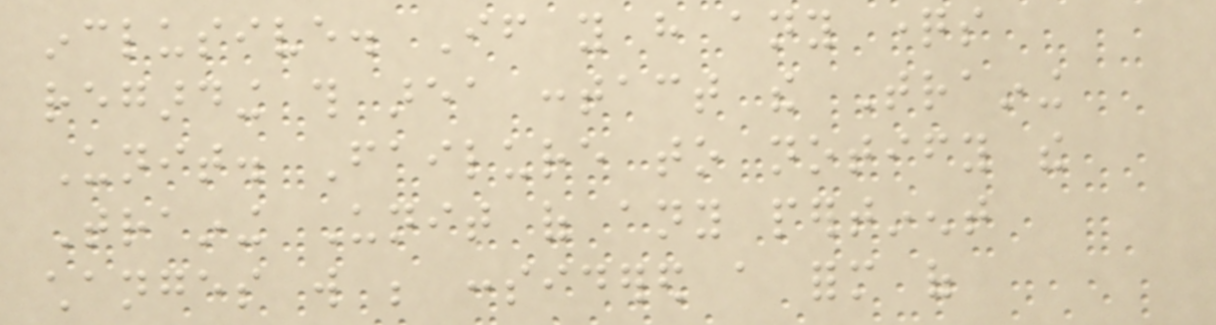inclusive. If you have any questions
regarding this area contact the Training
Unit. Failure to notify the
Training Unit of any pertinent
changes will be considered a form of
